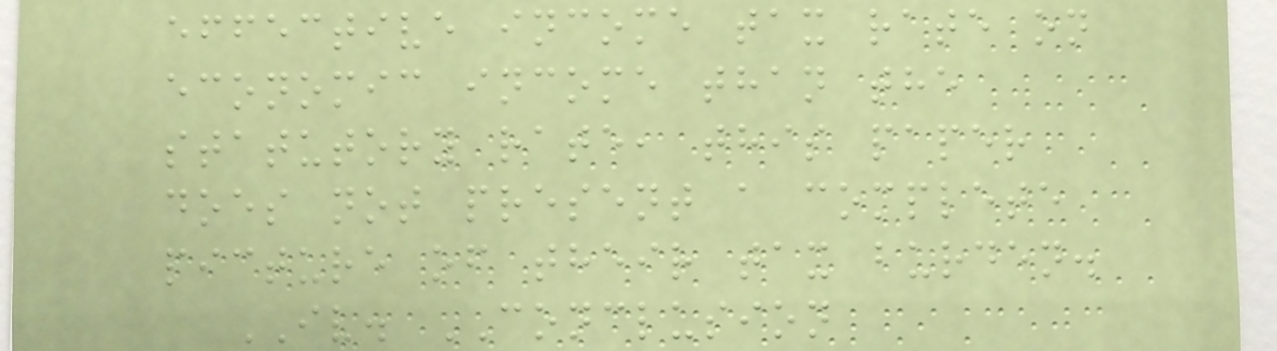effective income tax rate on
economic income than the
statutory rate, this paper
does not present a complete
picture of their tax burden.
IV. CONCLUSION
